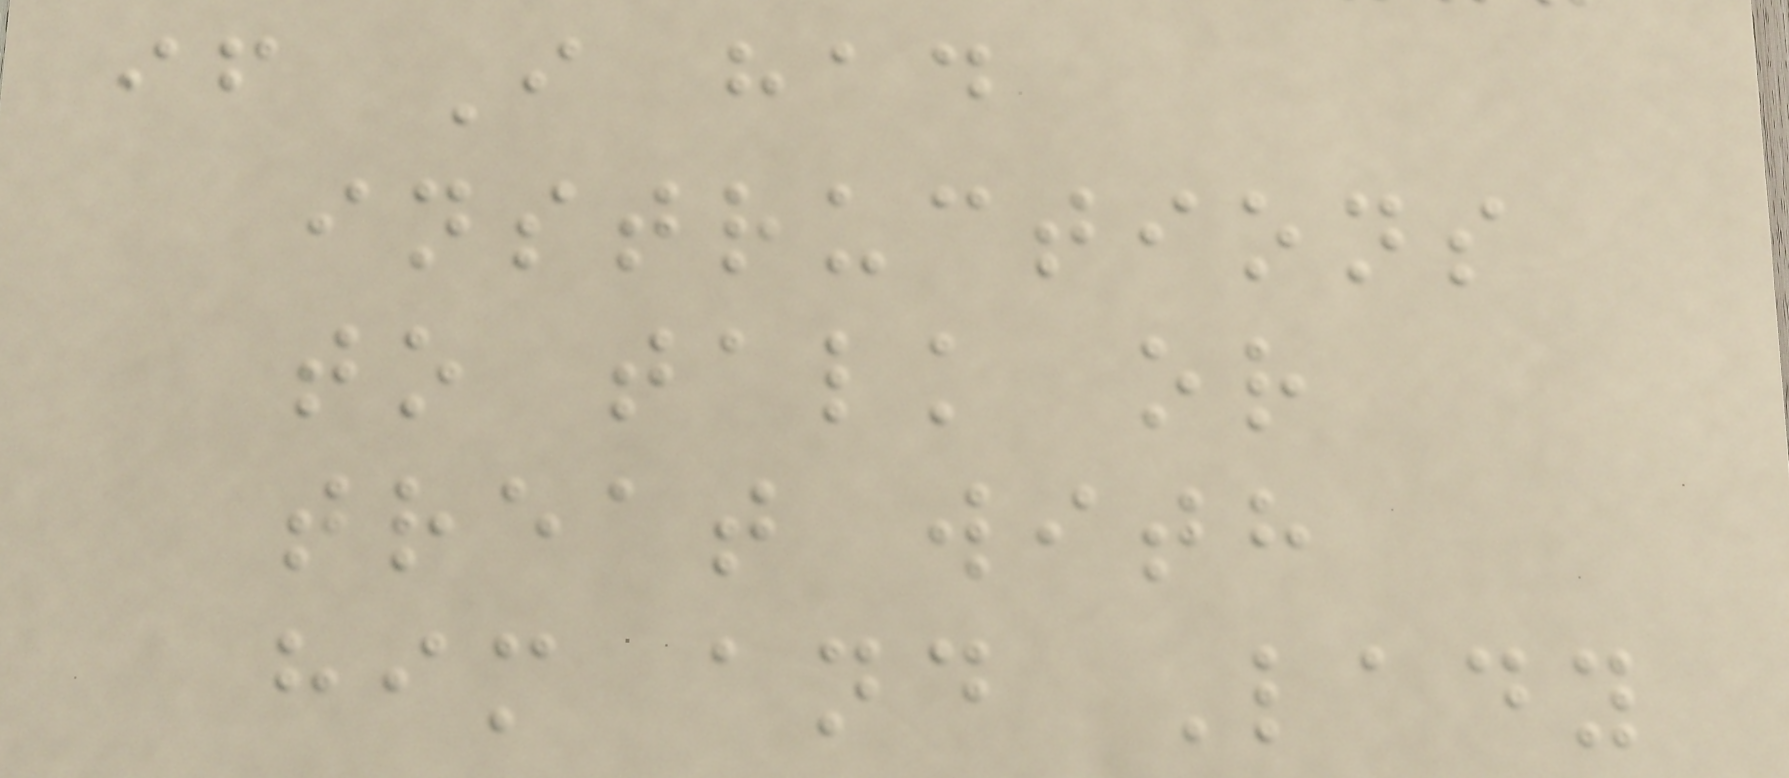if I had
instructions
to talk or
treat with
him and Lady
